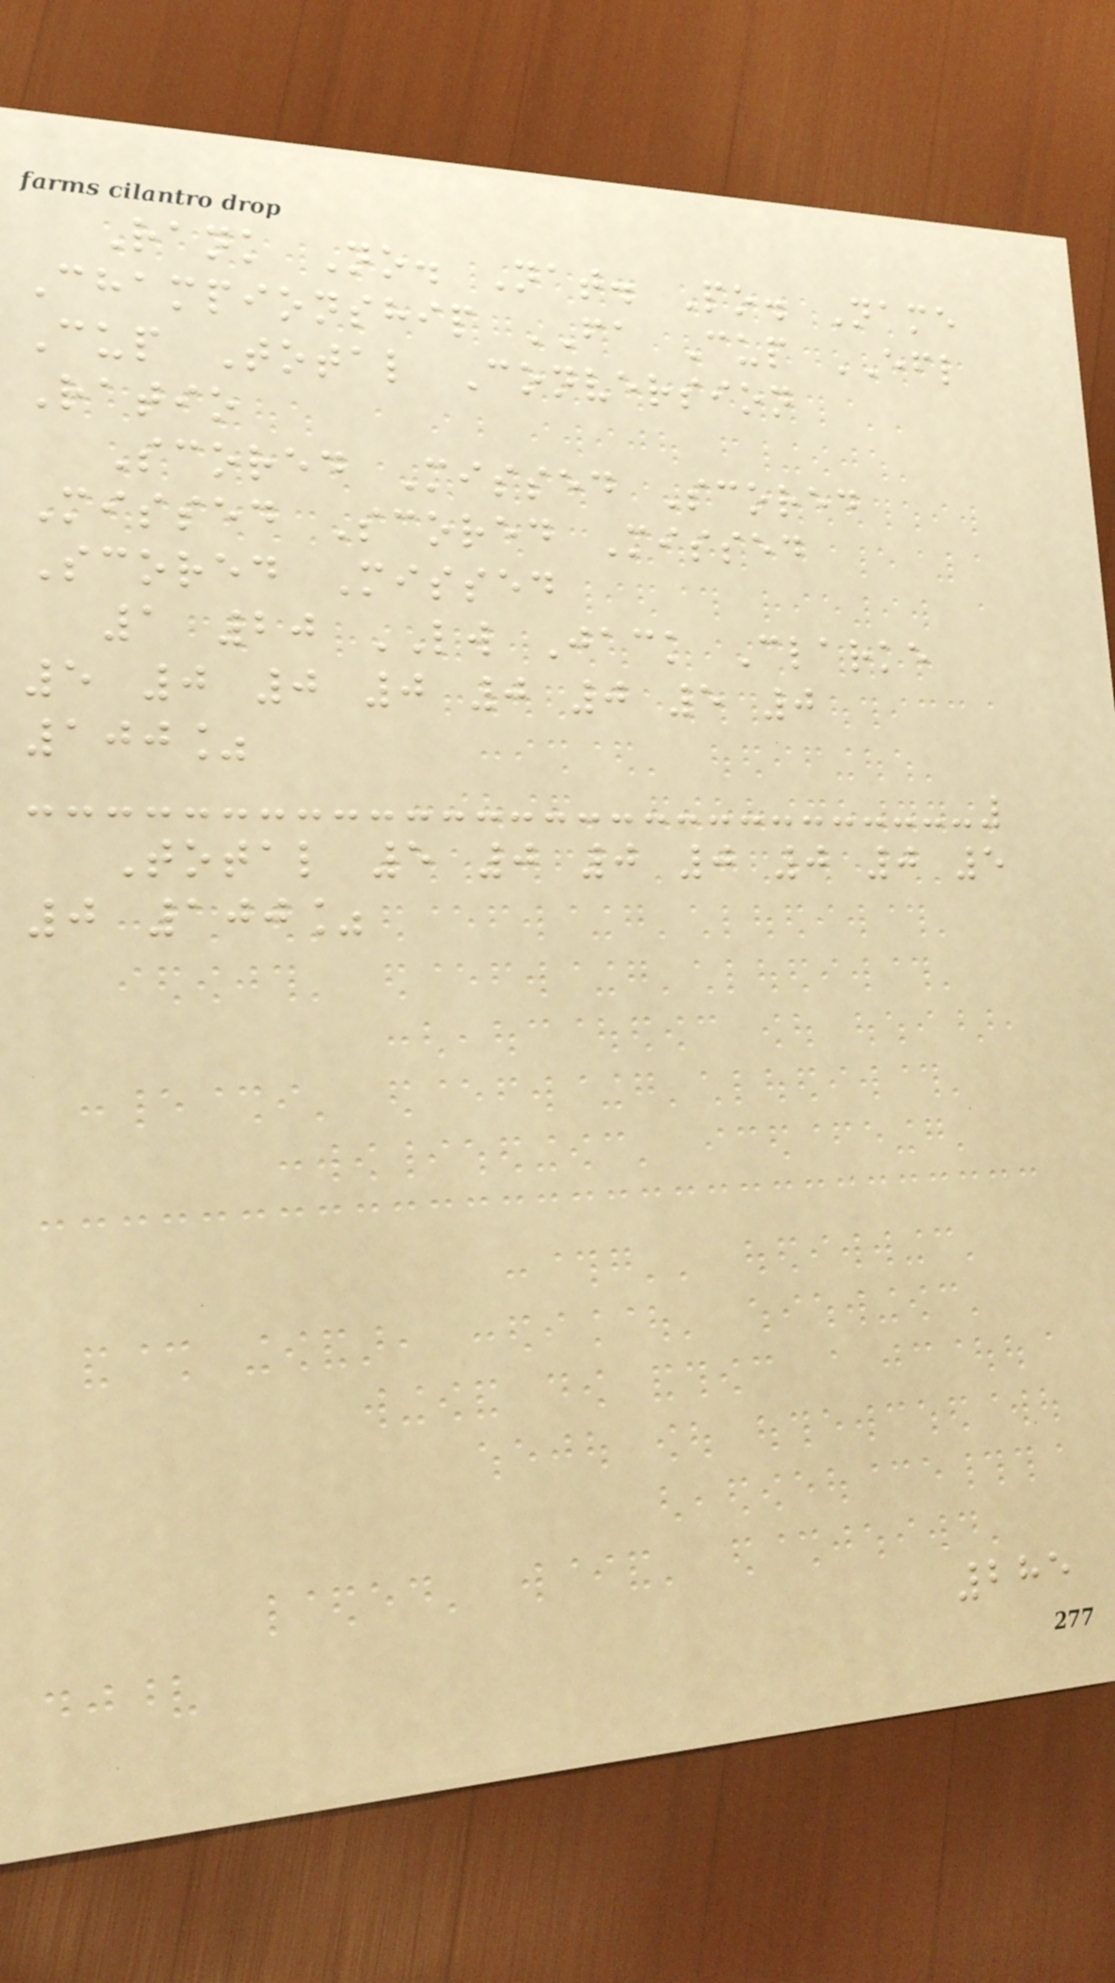Rank No. Nat. Po. Name
Championship FA Cup EFL
Cup Total Conversion
Ratio
Scored Missed Scored
Missed Scored Missed
Scored Missed
1 20 LW Jack Clarke
5 0 0 0 0 0 5 0
100%
Total 5 0 0 0 0 0 5
0 100%
285
